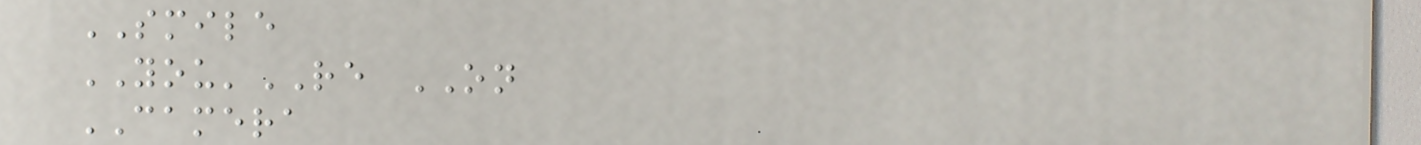SMILE
YOU'RE ON
CAMERA
